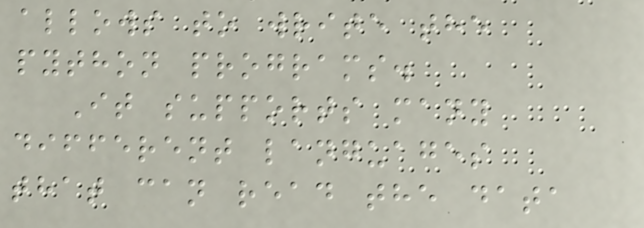allows to write the
python programs.
It supports many
different languages
that can read the data
